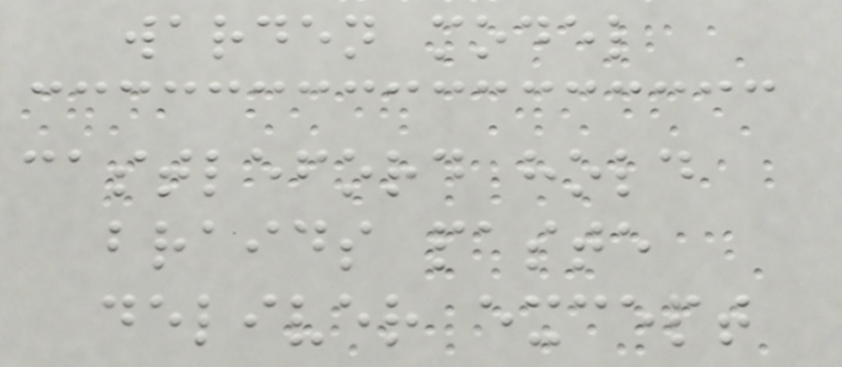warden model
castleford hold
braids paste
deliver except
